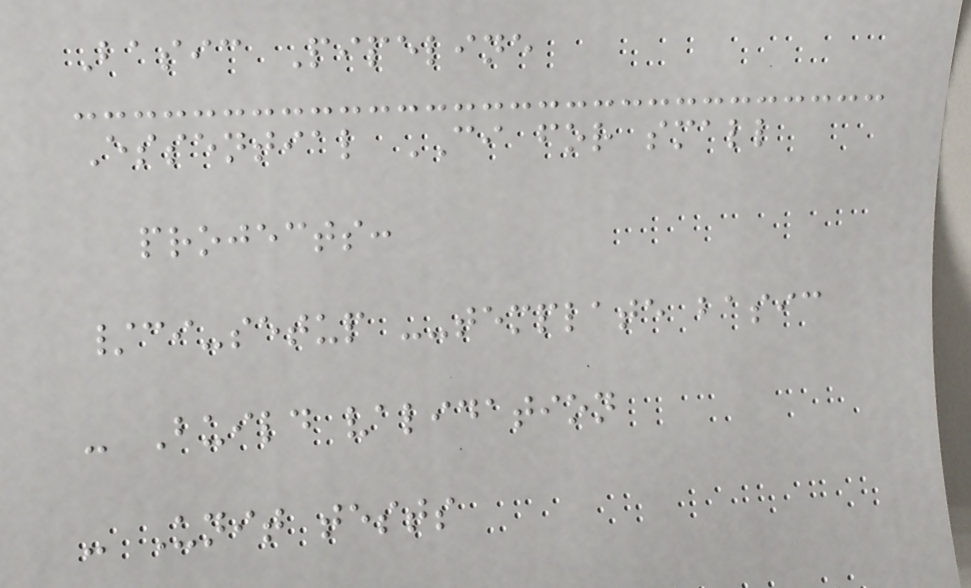Basic Pipeline
Essential CI for small
projects:
/ci-setup --template basic
- Build validation
- Unit tests
